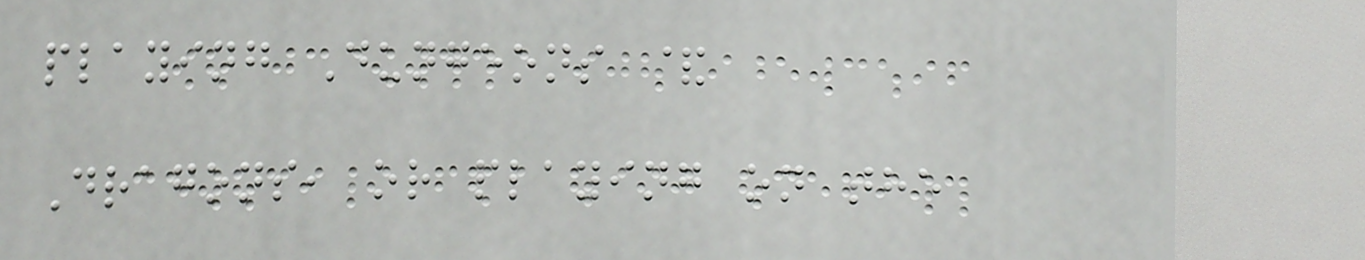playing Dungeons &
Dragons, or playing on the
